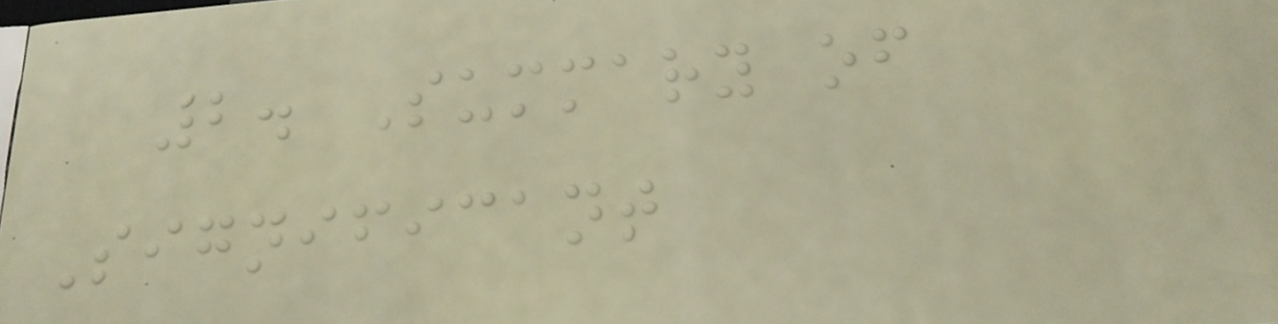2. Summary of
Significant
